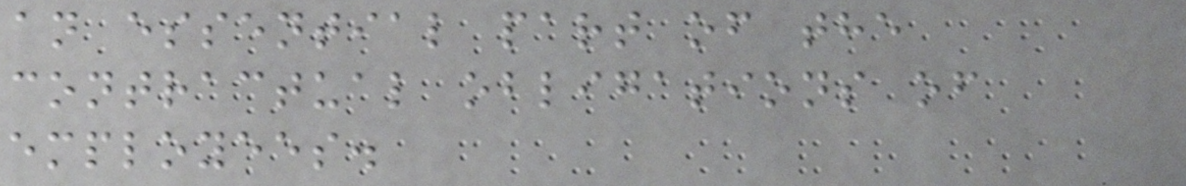an essential part of the
contractual obligations of
employees.
